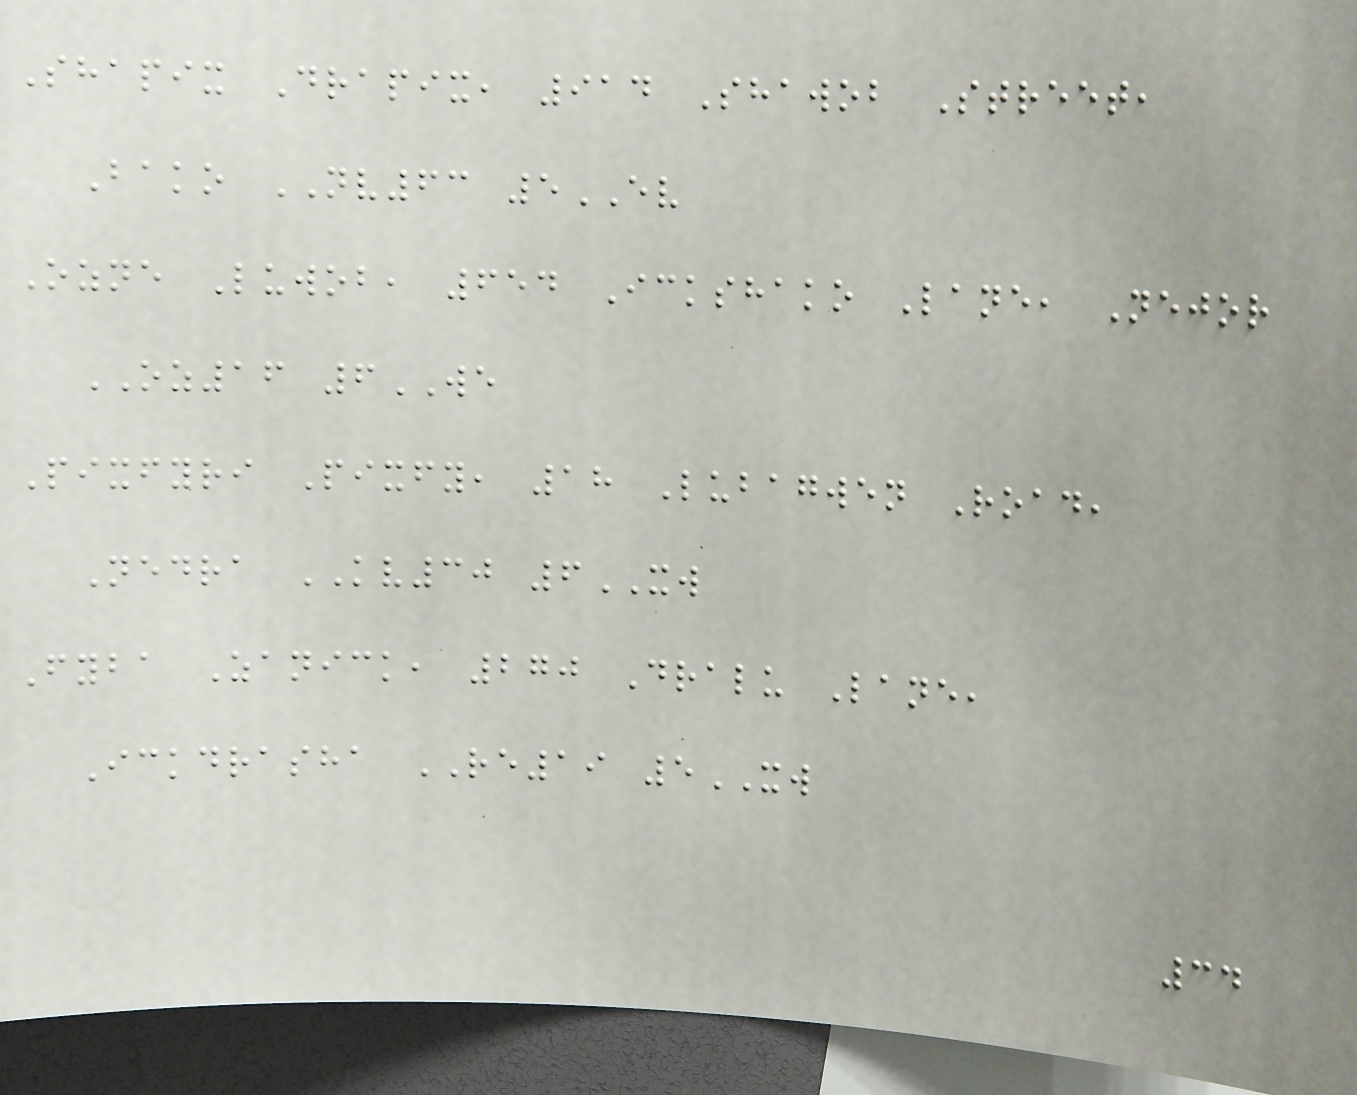Shapix Drapix, 914 Shawob Street,
Bako NV63 5EV
Ozne Luwob, 654 Ickshako Lane, Nejor
OZ16 6WE
Pixfyri Pixfy, 18 Lubagwen Road,
Nedra KV30 6XW
Fyba Zanick, 270 Dralu Lane,
Ickdrasha RE19 5XW
34
